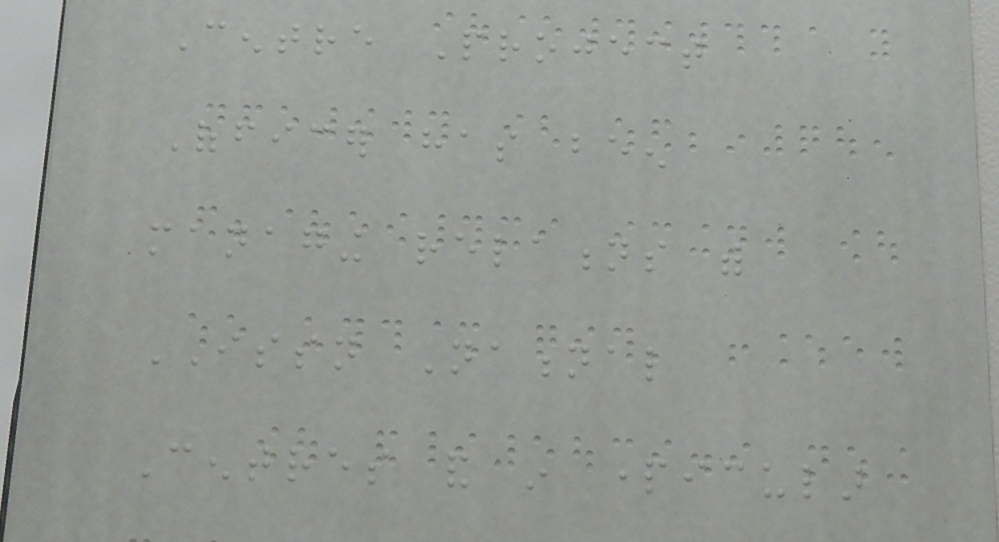Centre Project
Officer has been
managing relations with
ISSN National
Centres and in particular
